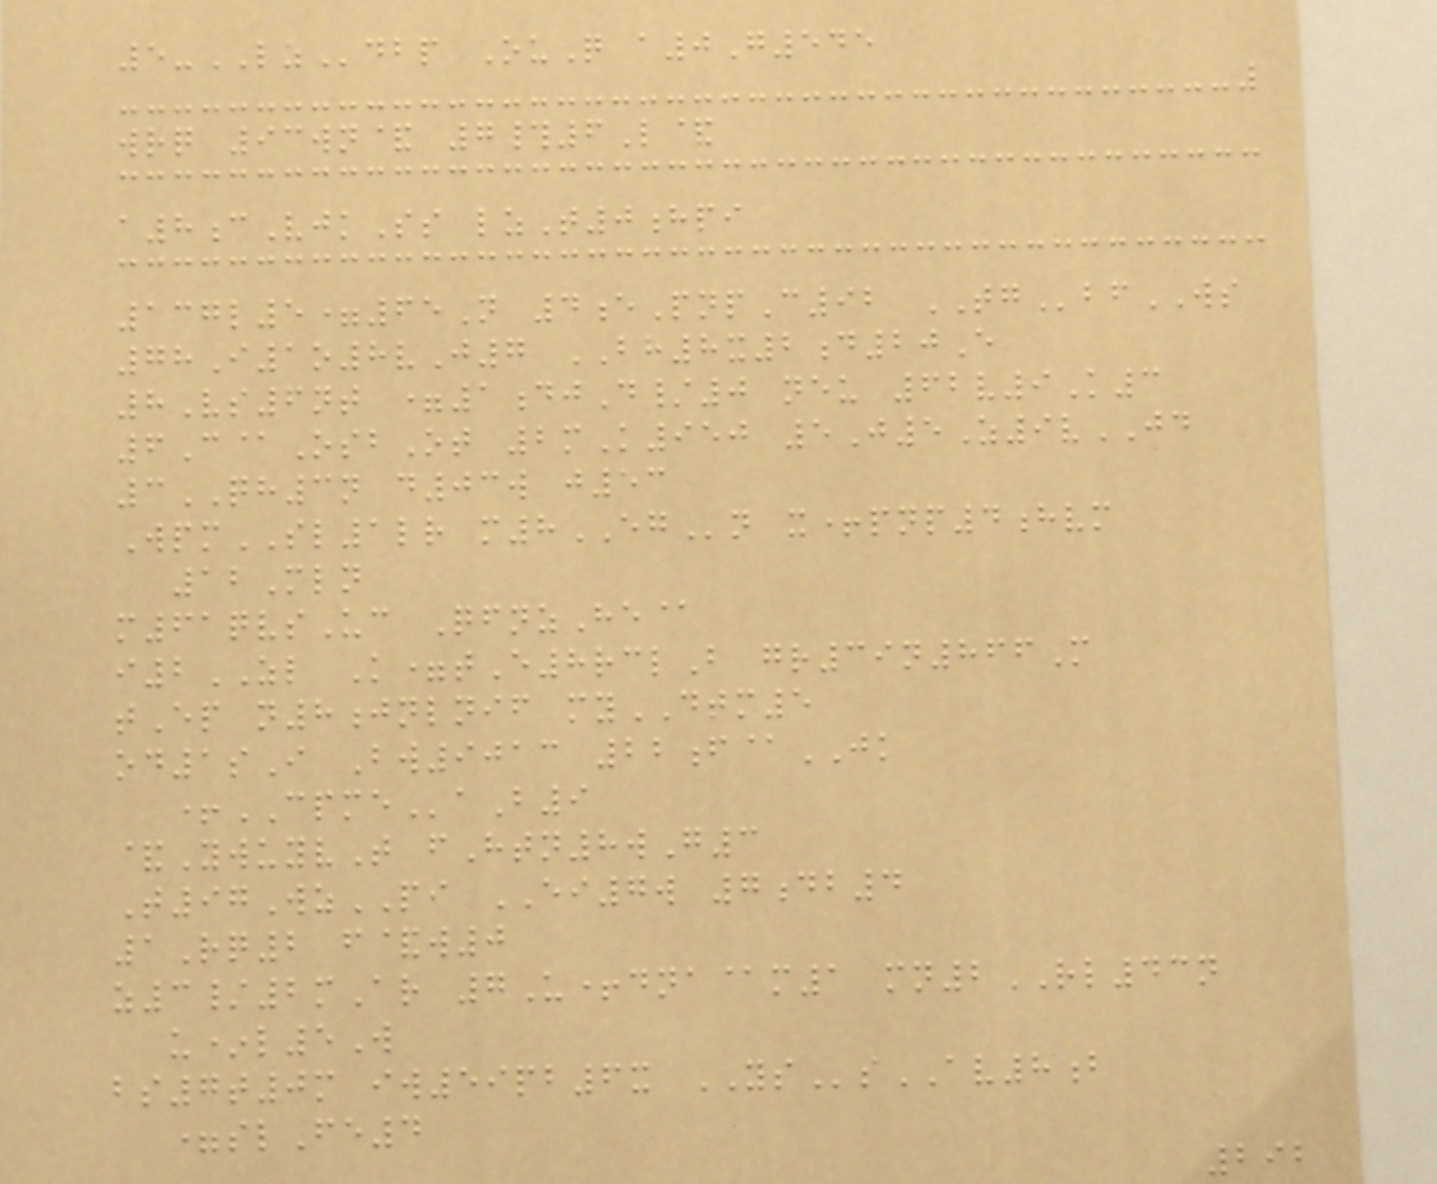5-LZdbp OuQ a0G545
wrq 93wn& 7#6L&
a8cVjkSs lzT0hpi
137l5=65N 4ePnpC92 TGbfWS
78I1o8vJ7 BH8x2d20E
8Vs6nt =1djD/0 neu 62v9K3
6C@OsbOt 2mK950 5J5Z9vJD
3QH3n d03w j53
WpmSL1lr m8EGn x+pnp4hvm
12Mln
m61qvsUc QfnzHe@
i2ZL K=tE8rclB gr39n866M
tEp n8jnlnif myDTM5
od1sI Bw9013 22f@JK
+CPMEaB9
&YwuyvT fHtn8wG3
T97WzPI EI7w 7db4
1Rq2 f&w0
z3/2mAr 7U+dna@m1 mn2RL43n
u*l5W
bs7t0m iw59pb6x YSsAV8b
=slFe4
292
